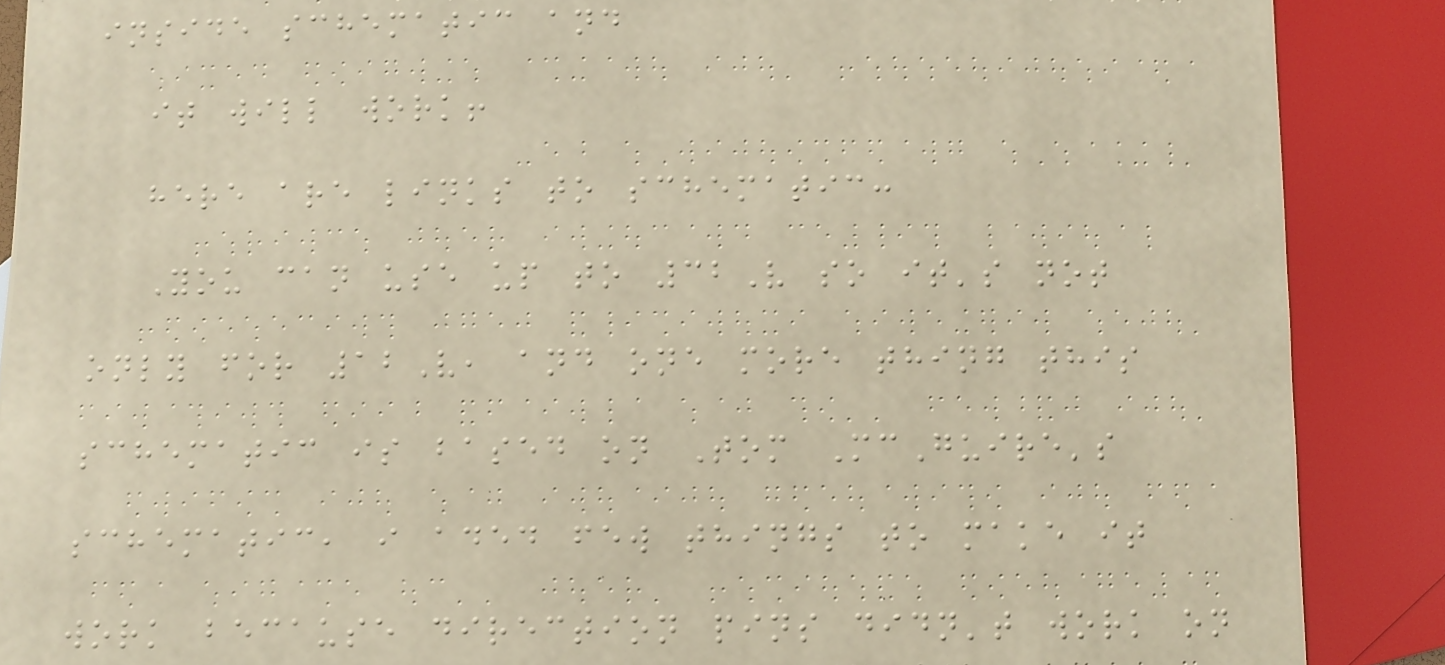inside schematic and
it will work!
here are links to schematic:
You can use up to 32V so it's not
only for 12V, and one more thing this
schematic is based on Tom McGuire's
schematic, i aded few things to make it
work because direction pins didn't work on
